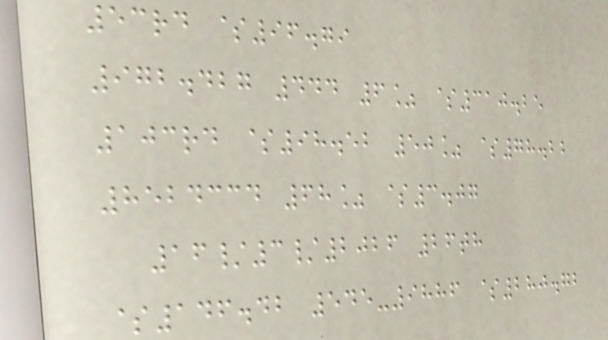53rd $96.79
972.427 444 6% $310.25
103rd $98.52 50% $78.22
8524334 68% $3.07
16/3/2026 26th
$146.42 545-9886 $280.72
